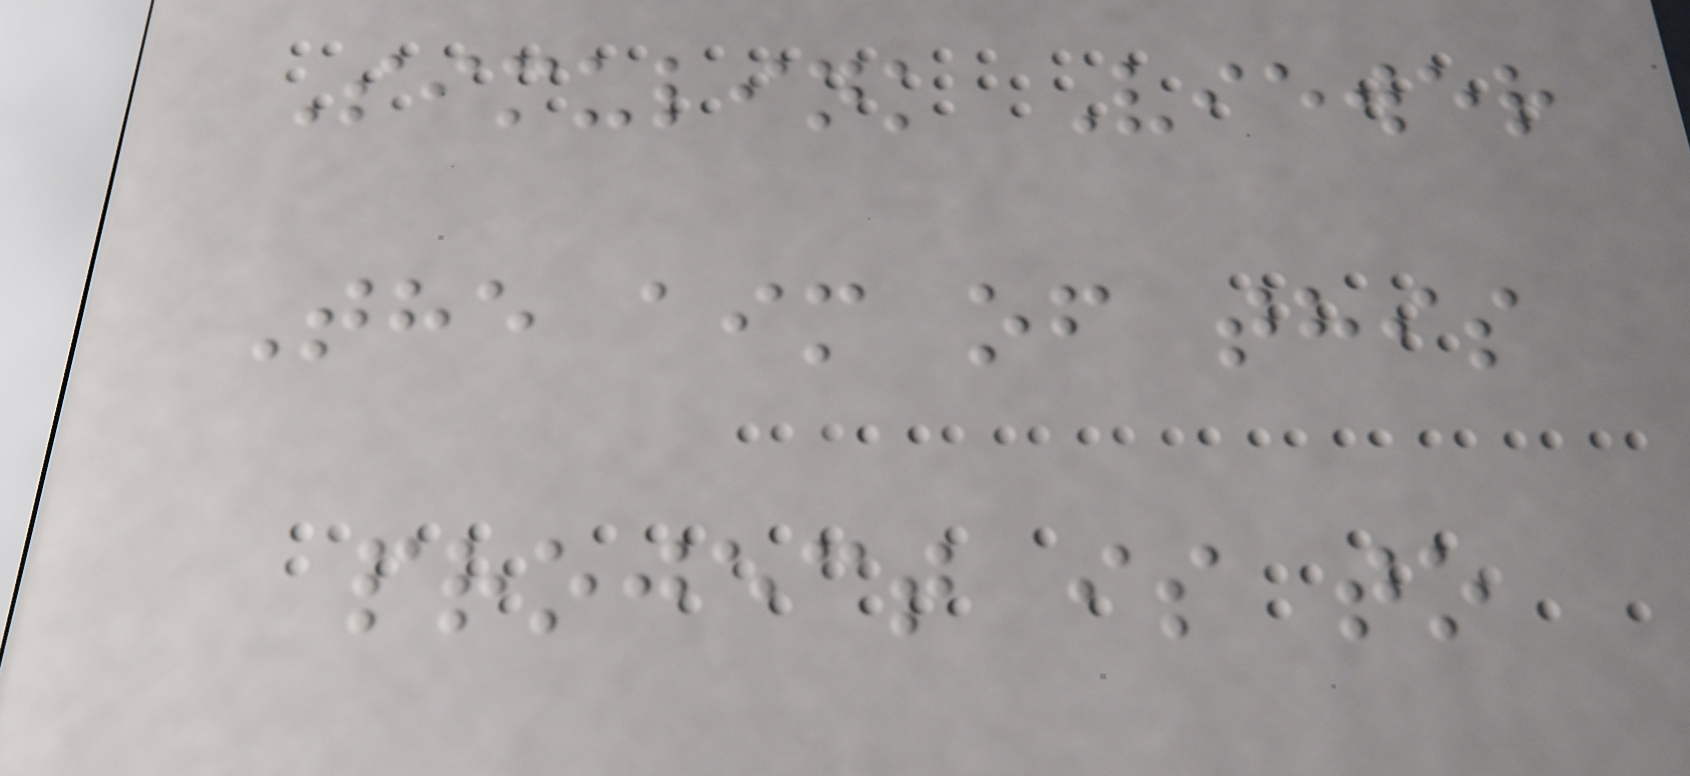Simulink Viewer
The aim of this
project is to
